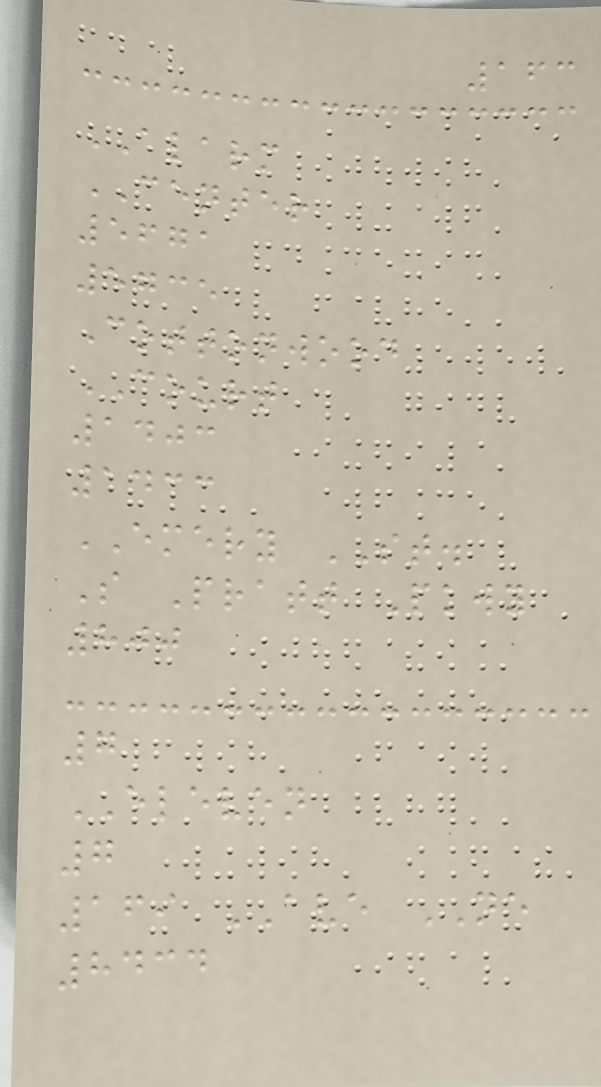163
ALARM
CENTER
5671
5735
Cottonwood
COURT
1403
1433
EMERY ST.
S Pratt Pkwy
800
7
ELEVEN
7
169 AVE NE
8434
